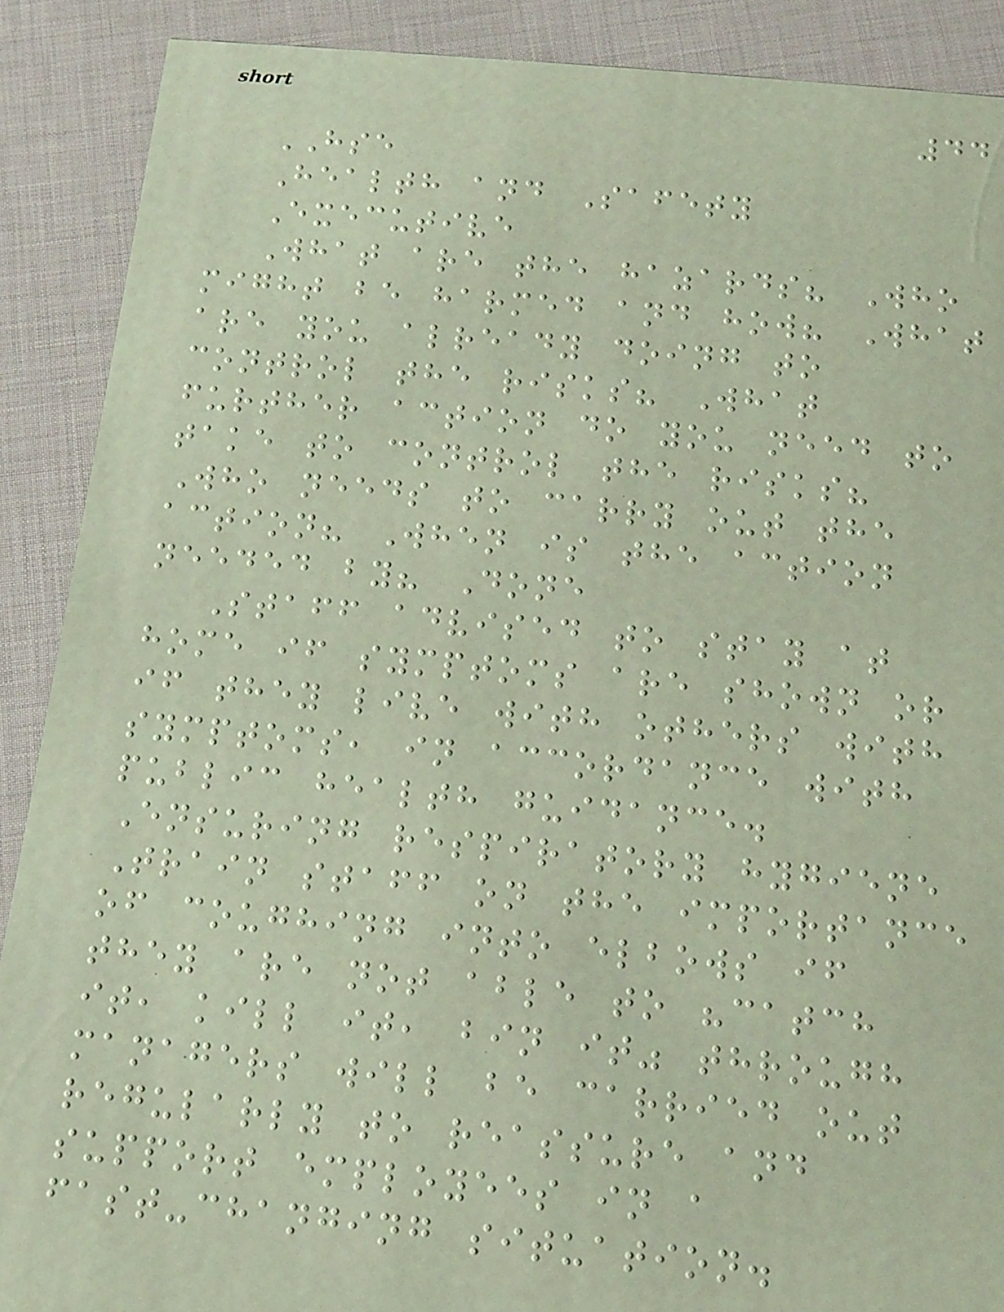44
HSE
Health and Safety
Executive
What are the hazards? Who
might be harmed and how? What
are you already doing to
control the risks? What
further action do you need to
take to control the risks?
Who needs to carry out the
action? When is the action
needed by? Done
Staff advised to stay at
home if symptoms are shown or
if they live with others with
symptoms, in accordance with
public health guidance.
Ensuring respiratory hygiene
Train staff on the importance
of coughing into elbows if
they are not able to "catch
it, kill it, bin it" through
managers will be carried out
regularly to reassure and
support employees in a
fast-changing situation.
